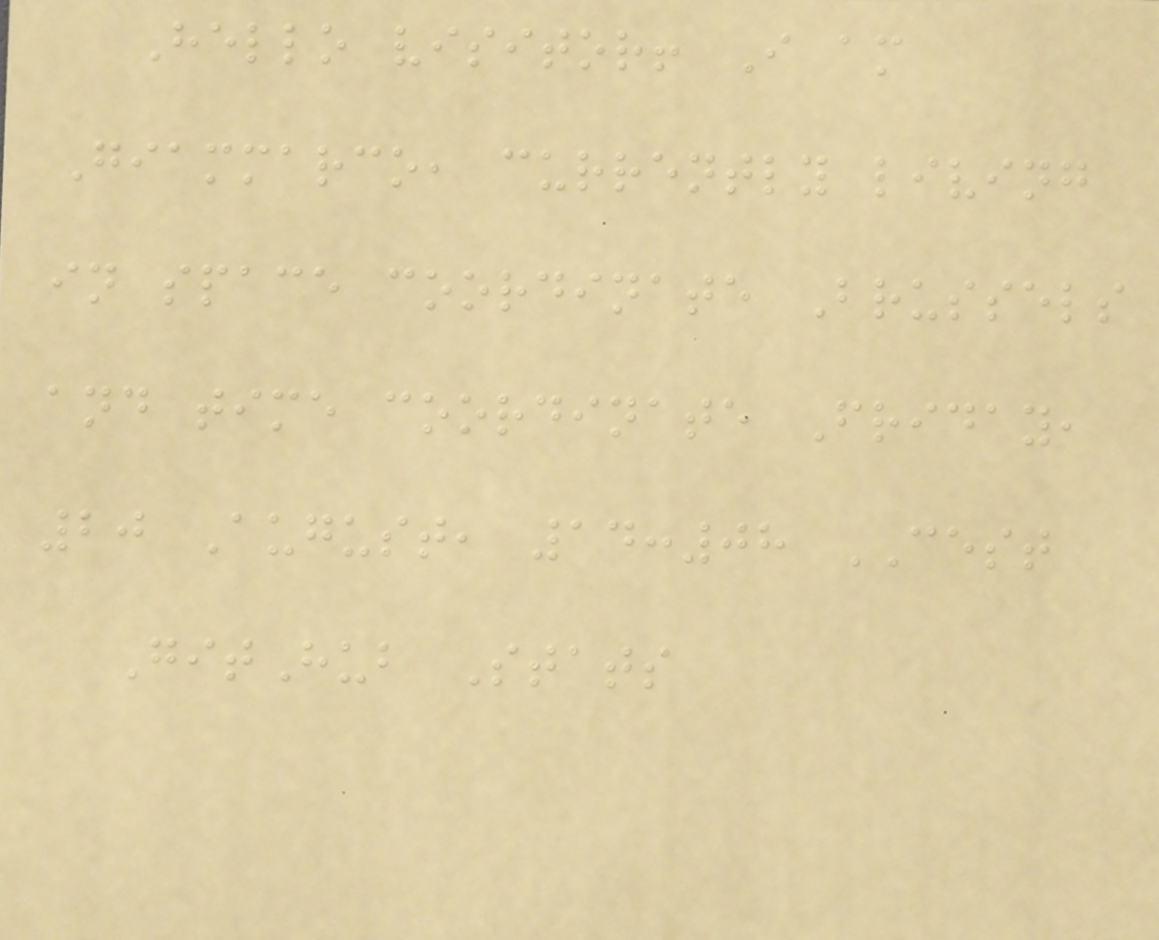Hello visitor! I am
Giammarco, currently living
in space coordinate Brussels
and time coordinate Friday,
20 August, 14:08 CEST
GitHub Stats
